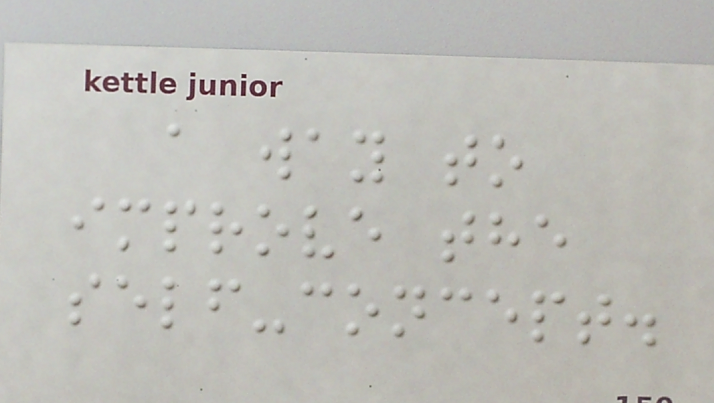a way to
improve the
self-concept.
